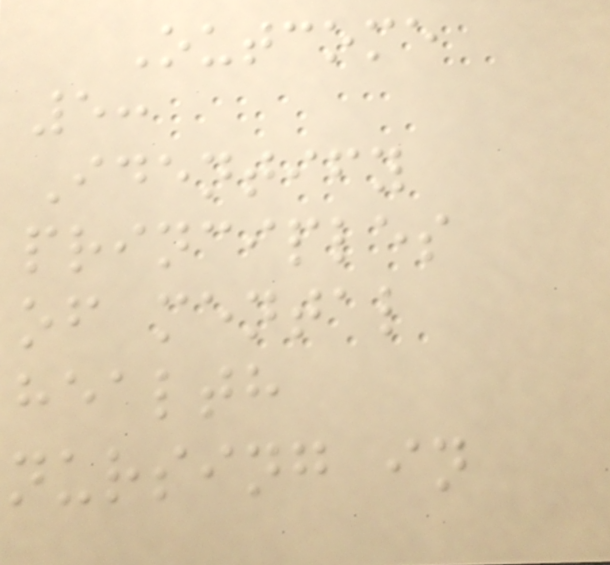Outcome
5:
Identify
principles
of mental
health
nursing in
